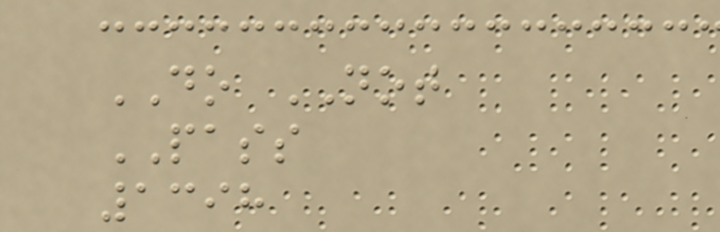DO NOT
PASS
1398
